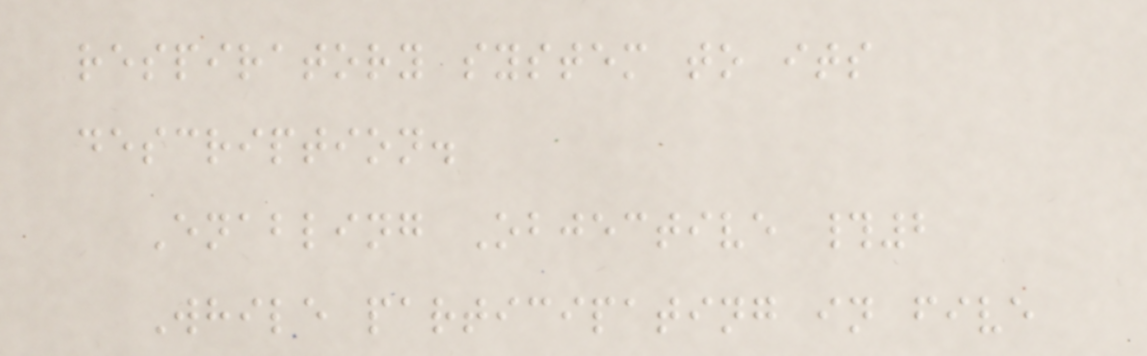respiratory system to its
description.
Enabling Objective #2
While participating in five
